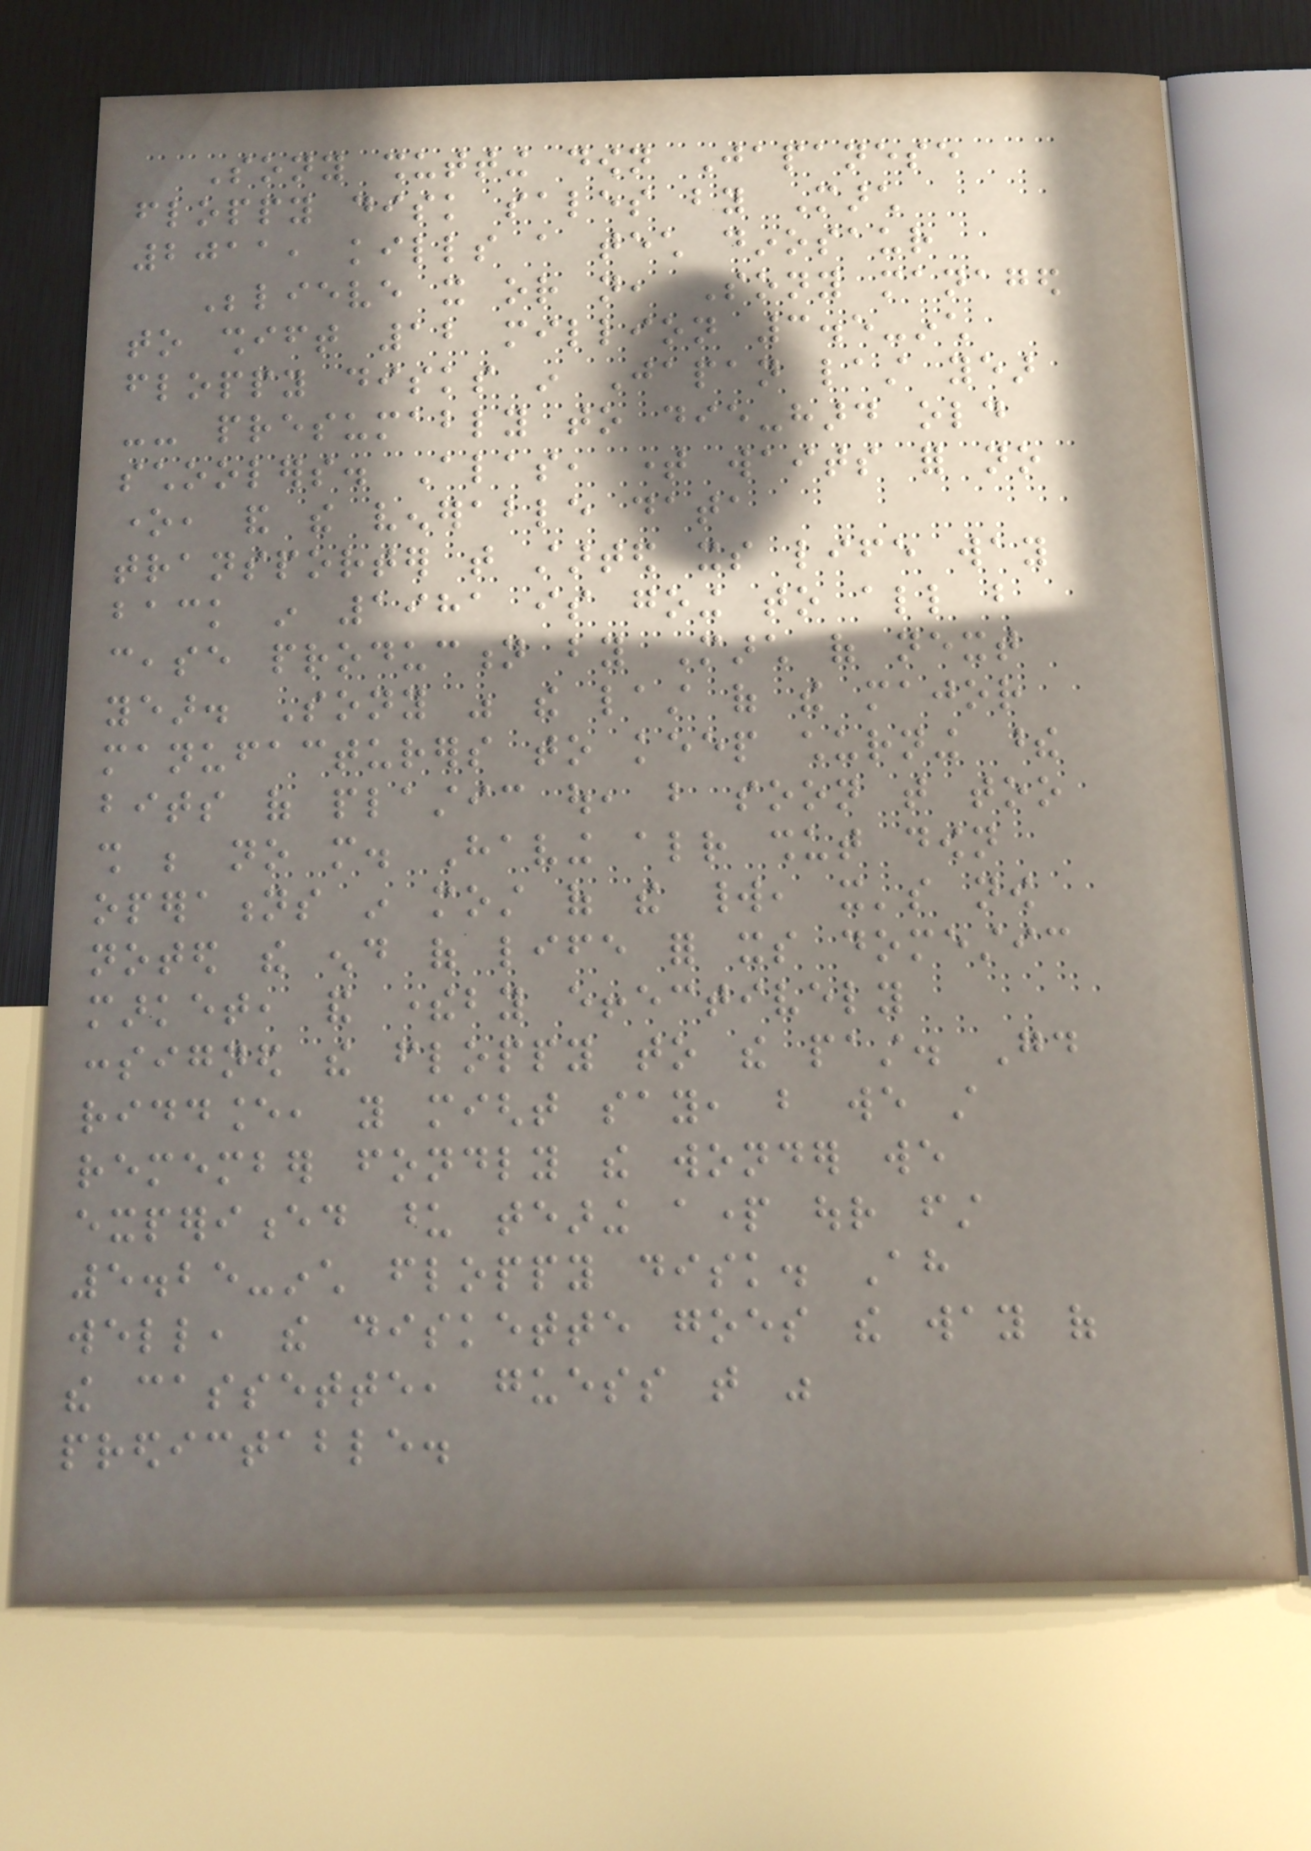Sony shutting down Japanese
floppy disk sales by March
2011, kills a tech dinosaur
Believe it or not, Sony managed
to shift 12 million 3.5-inch
floppy disks in Japan last year
-- presumably to die-hard old
schoolers. Alas, time waits for no
one, and the venerable data
transporter that started its life way
back in 1981 is going to all but
cease production by March of next
year. Sony was the last of the major
manufacturers to keep churning these
bits of plastic out, but soon that too
shall be no more. Having already shut down
operations in most of the world, it's now
noted the end of life for its domestic
market, and thereby effectively
consigned the floppy to the past. Good
riddance, you might say, but we still
remember fondly the wonder we
experienced upon tearing apart our first
5.25-inch floppy disk. Ah
well, the diskette goes the way of
the cassette, guess that was
predictable.
